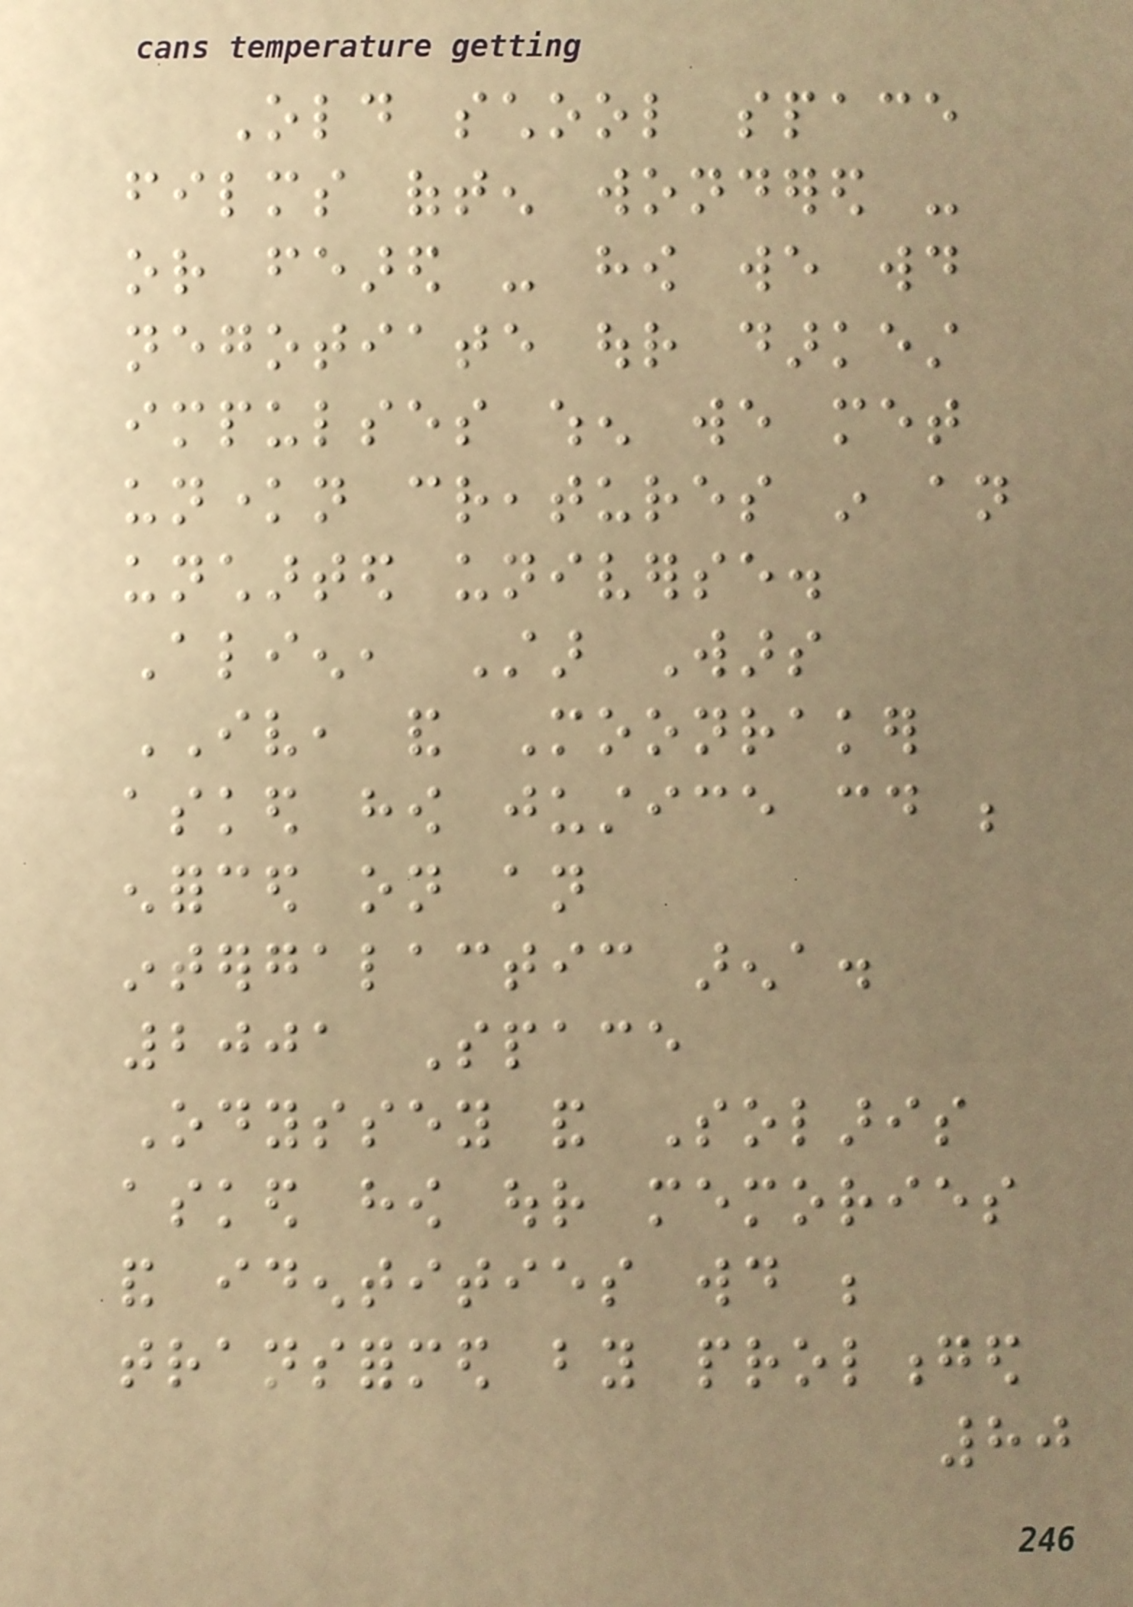Old school space
films often wondered -
or feared - how we would
negotiate our darkest
impulses when we met
unknown creatures in an
uncharted universe.
Alien, Star Wars
IV, and Moonraker
asked how justice could be
enforced on an
intergalactic arena.
2001 Space
Odyssey and Solaris
asked how our memories
and identities would be
transformed by prolonged
80
